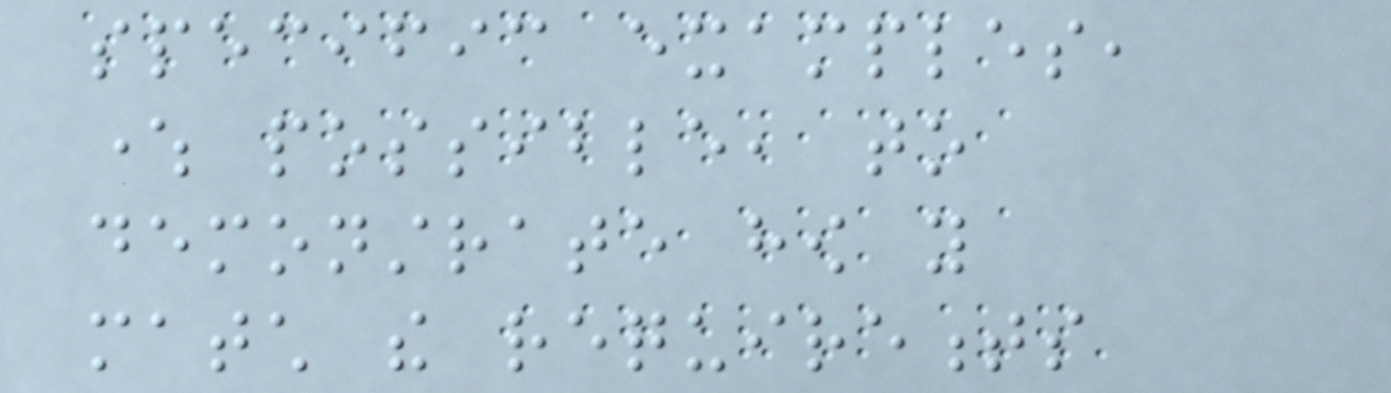specific examples,
where possible, to
demonstrate how you
match the requirements
